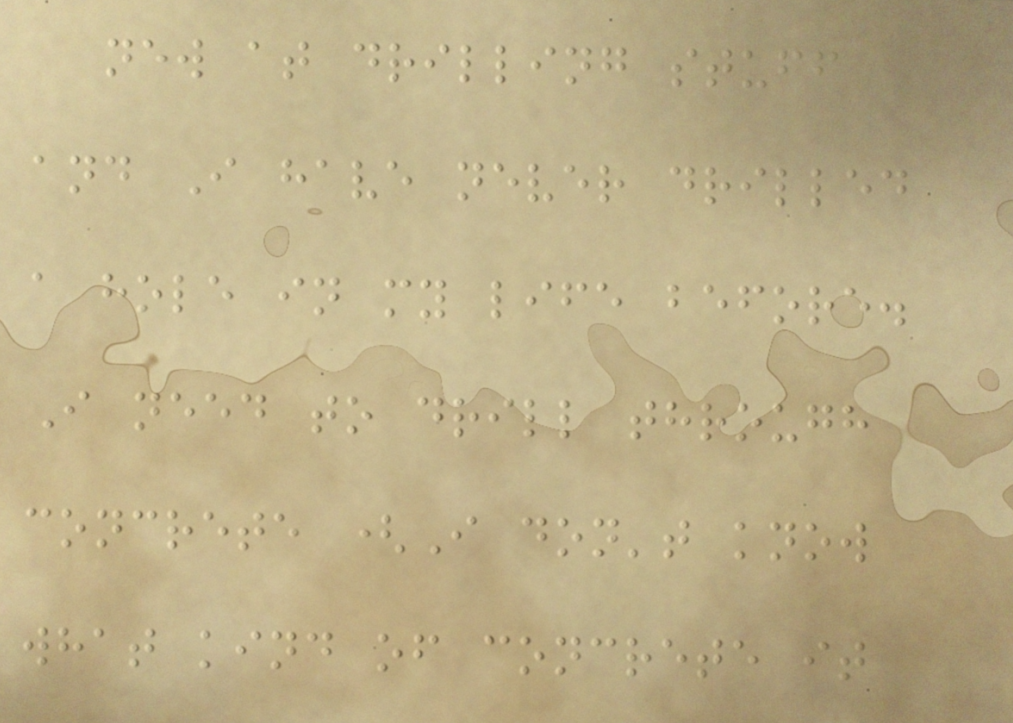new at drilling stuff
and I have never drilled
a hole in my life before.
I need to drill through
concrete (I don't know
what kind of concrete it
